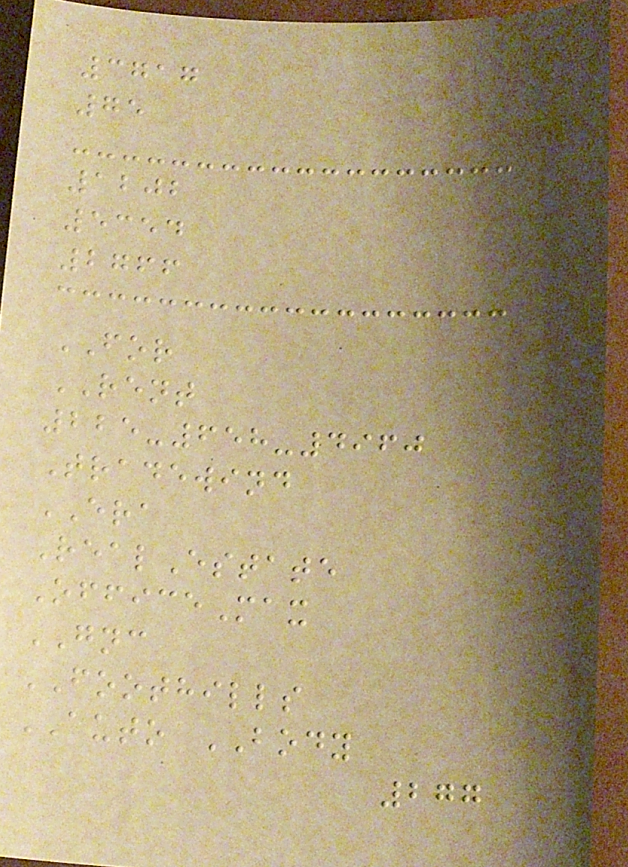3717
75
1202
5354
2766
FOR
RENT
225-658-4960
Tradewind
ERA
RealEstate
OfficeMax
GNC
FOOTHILLS
AUTO BODY
277
